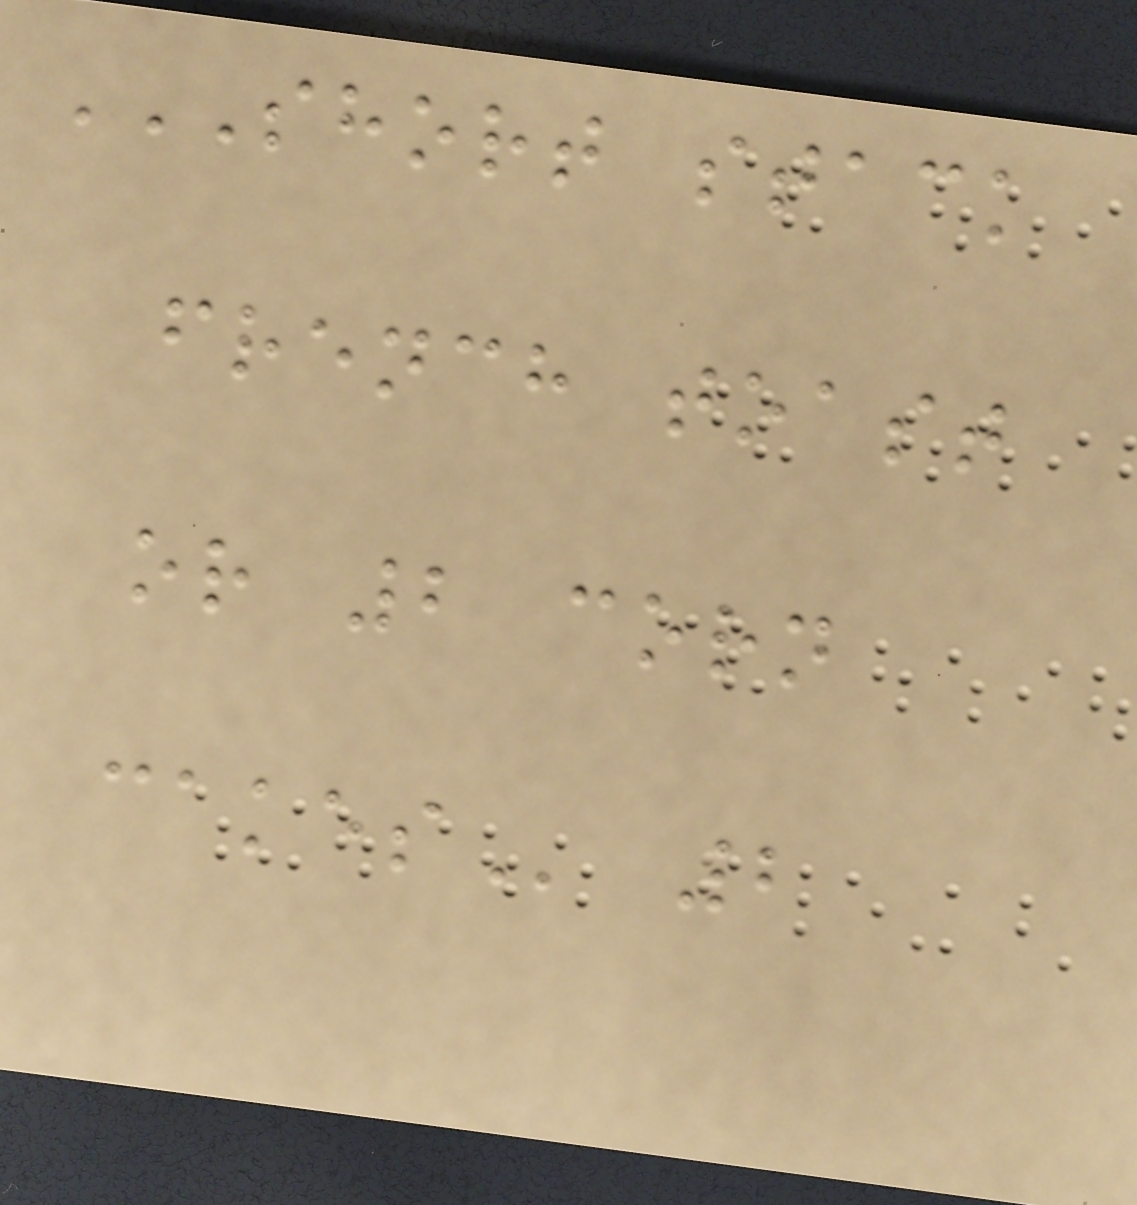SHORT STACK
FRENCH TOAST
OR 2 CORN
CAKES 2
